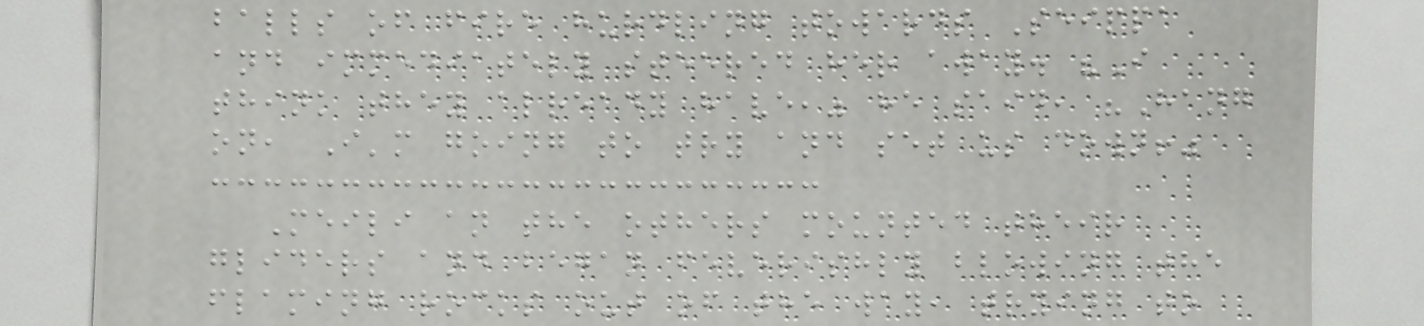balls of fire hurdling towards Seippa
and immediately steered her away. "I
think they already have," he said, "Hang
on, I'm going to try and set us down!"
Meili an the others mounted their
gliders and began feverishly blowing the
flaming rocks out of the way, trying to
